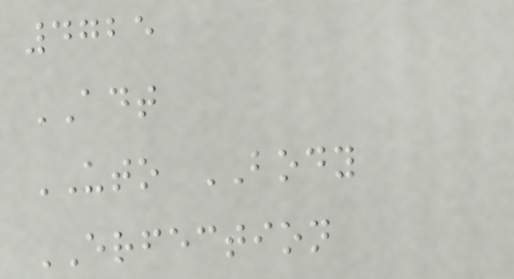4725
ADT
UTO BODY
ERFECTION
